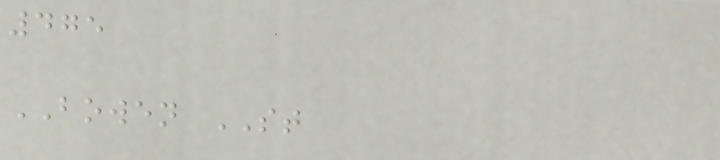475
BOWEN ST
